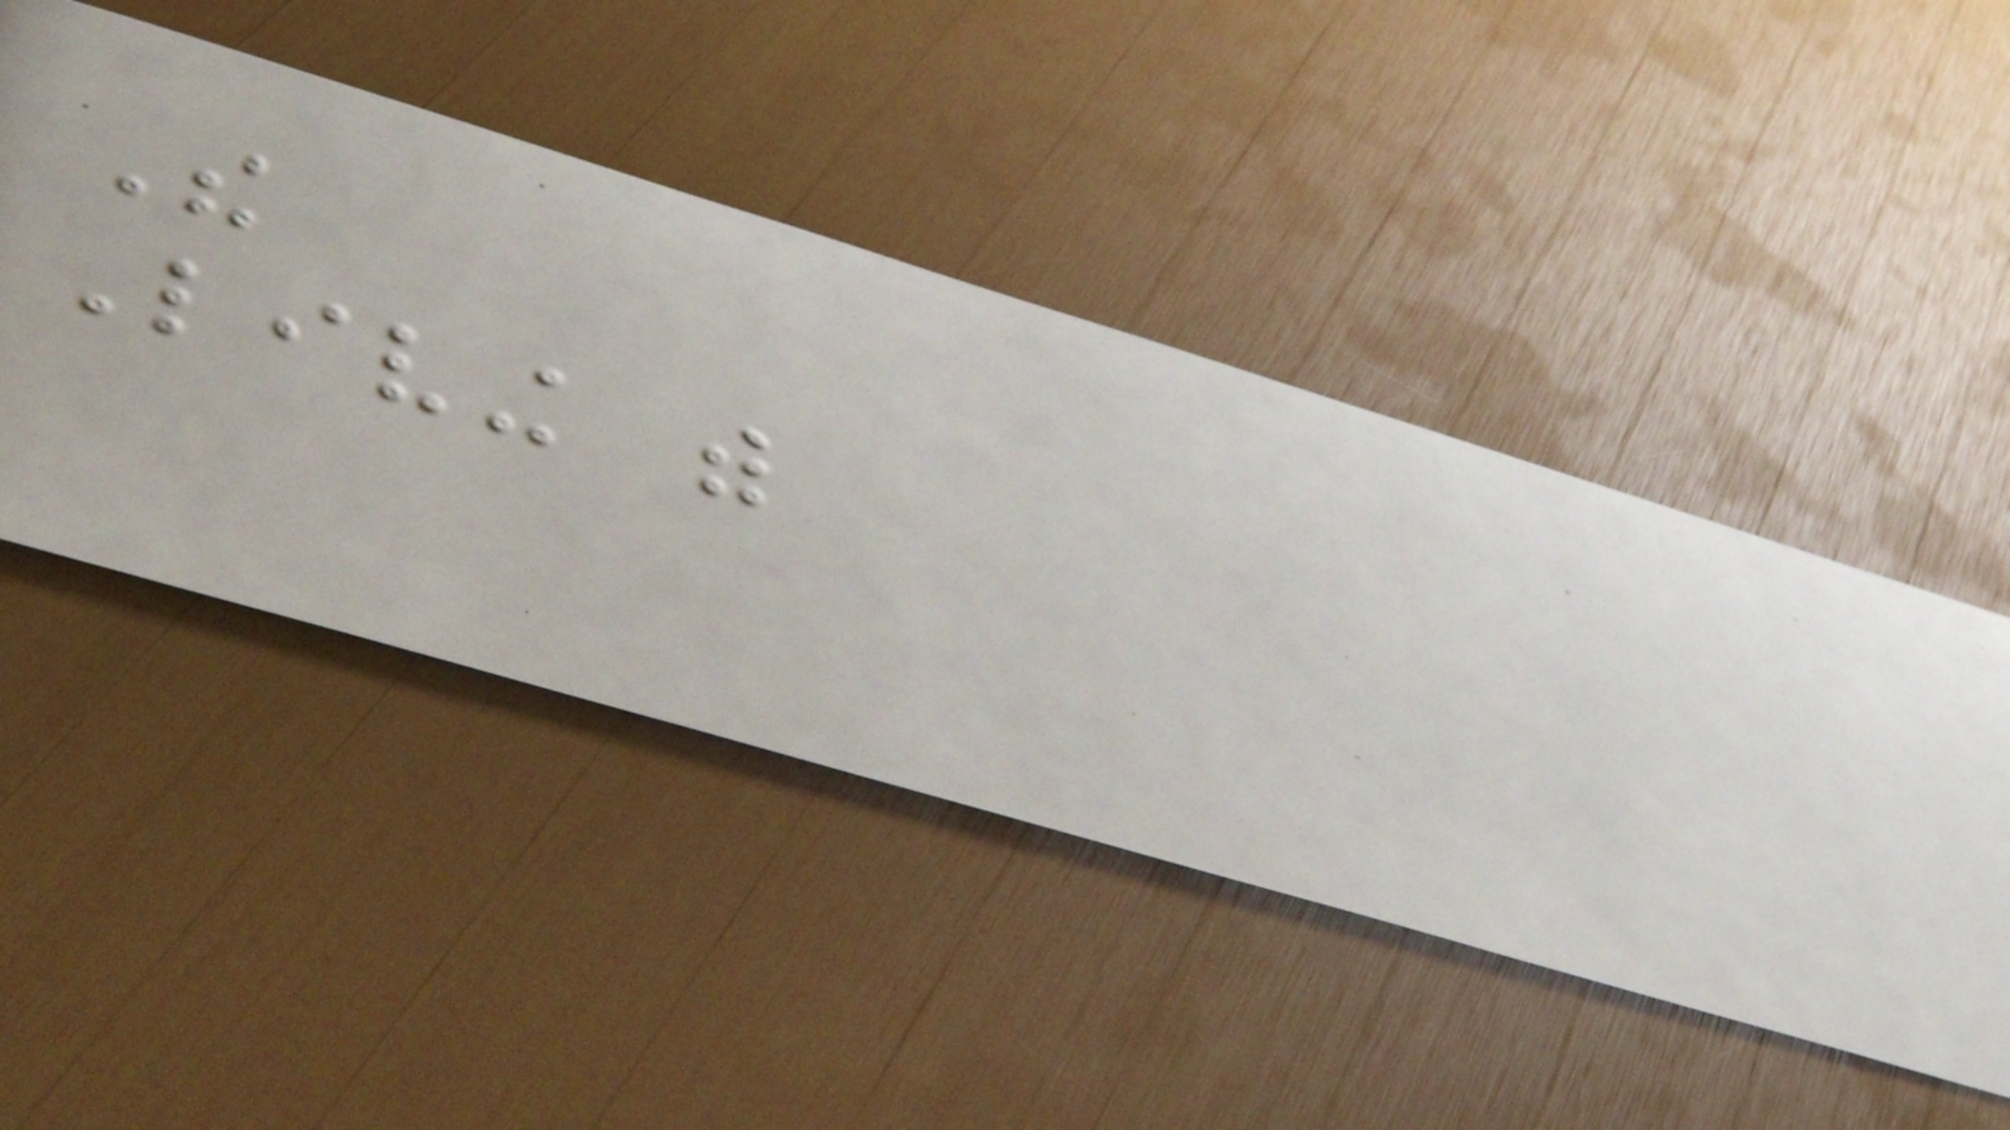The
Living with
